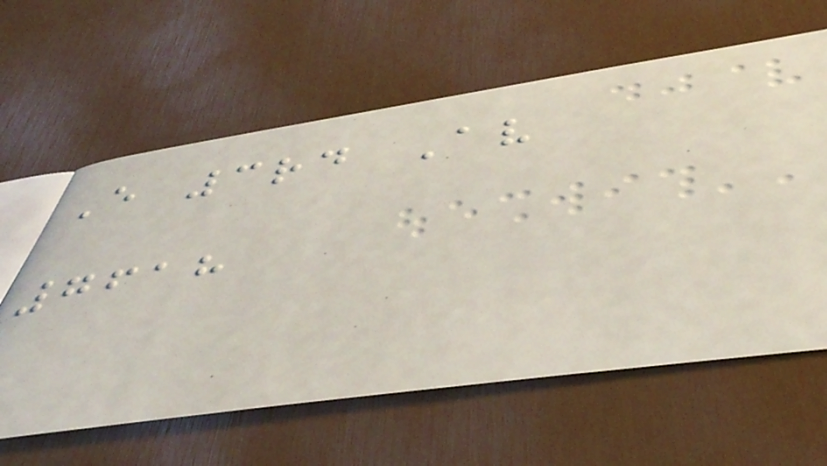E 3rd Av
7618
